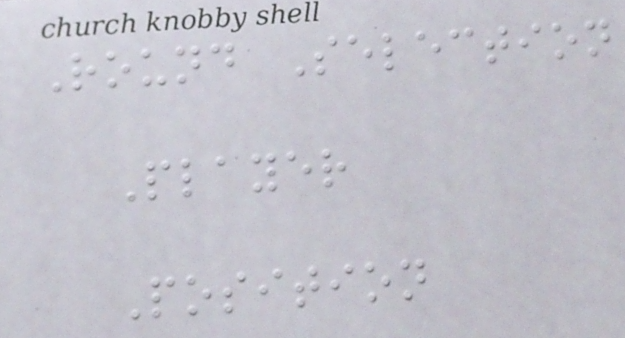Round Selection
Player
Position
